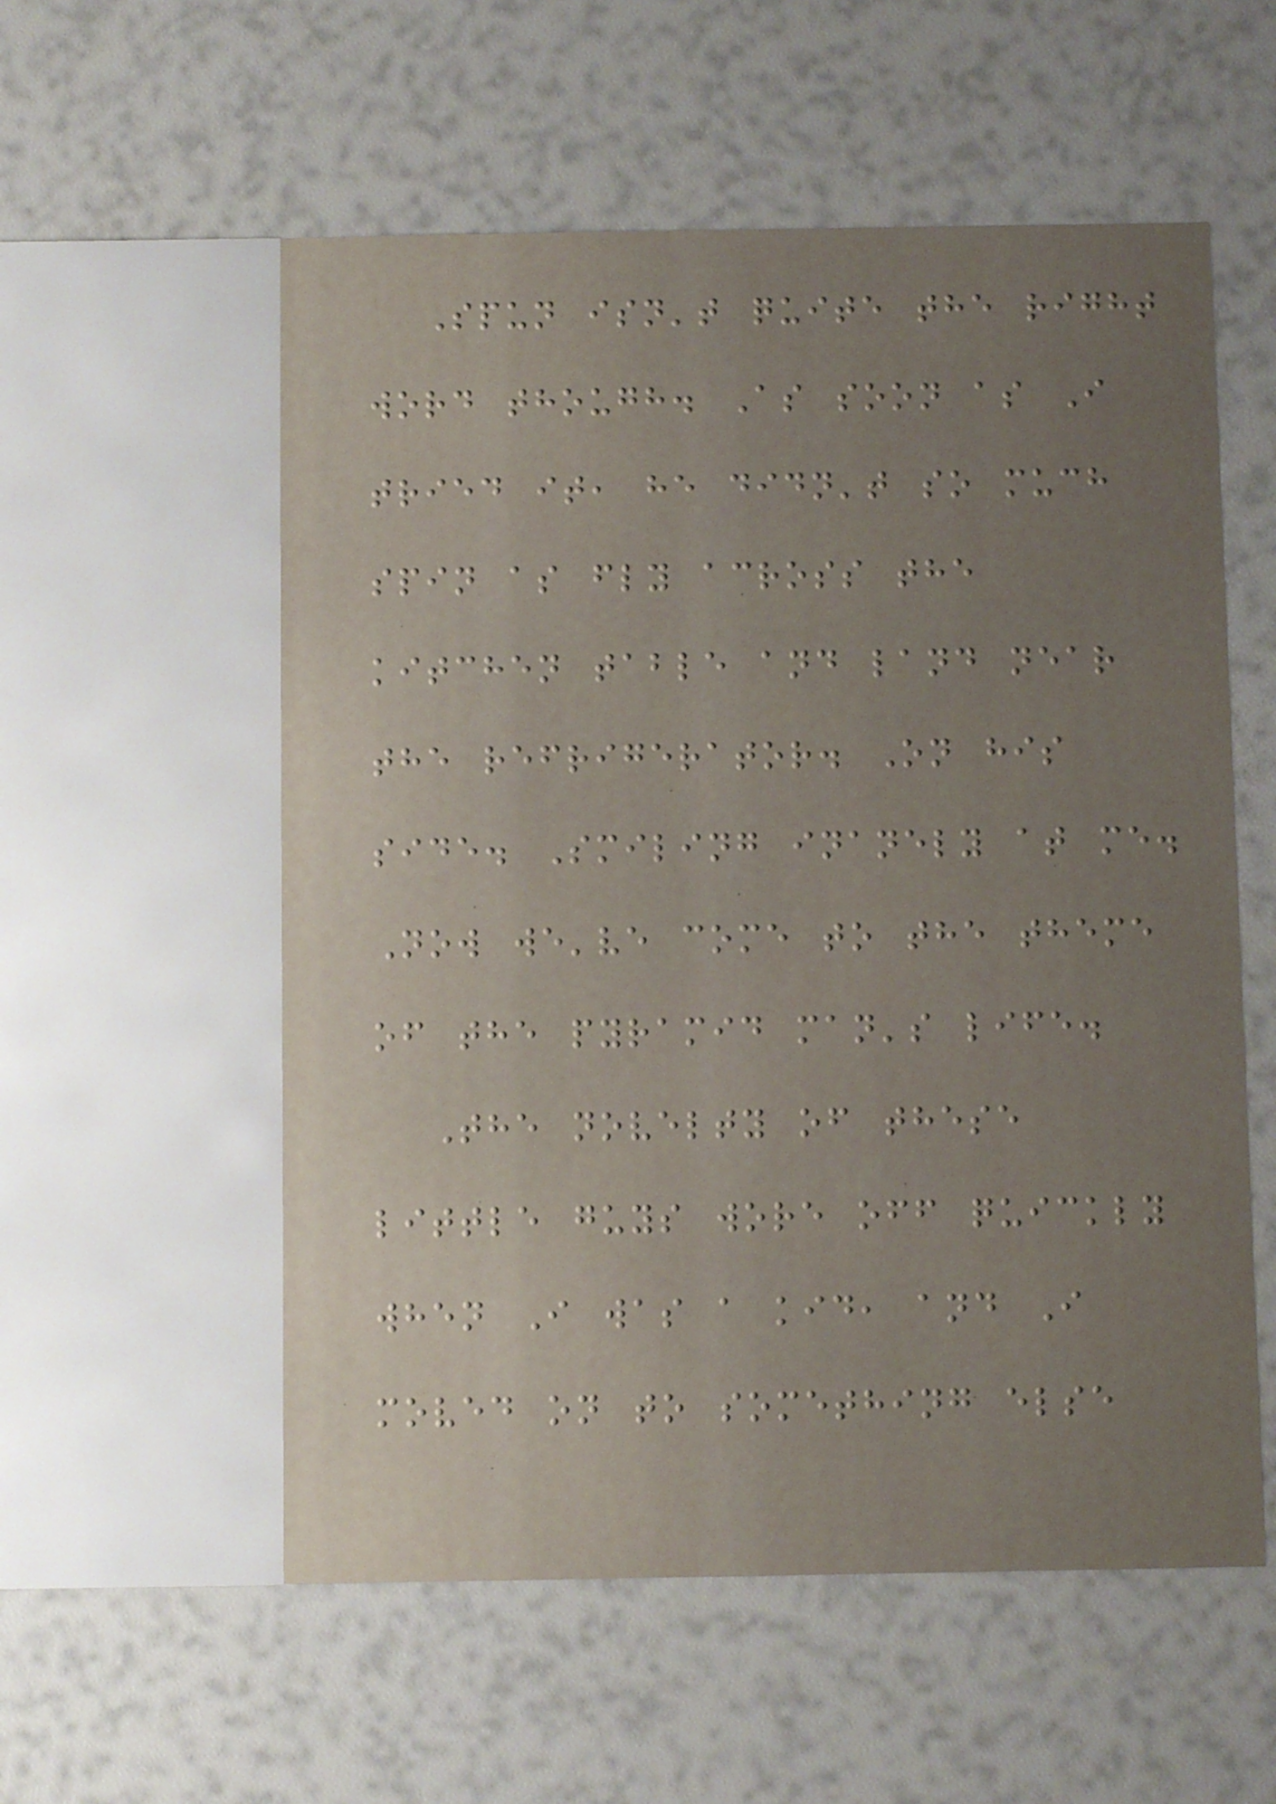Spun isn't quite the right
word though. As soon as I
tried it, he didn't so much
spin as fly across the
kitchen table and land near
the refrigerator. On his
side. Smiling inanely at me.
Now we've come to the theme
of the pyramid man's life.
The novelty of these
little guys wore off quickly
when I was a kid, and I
moved on to something else
